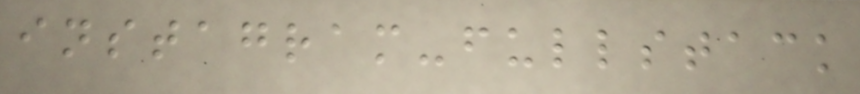instagram-fullstack
